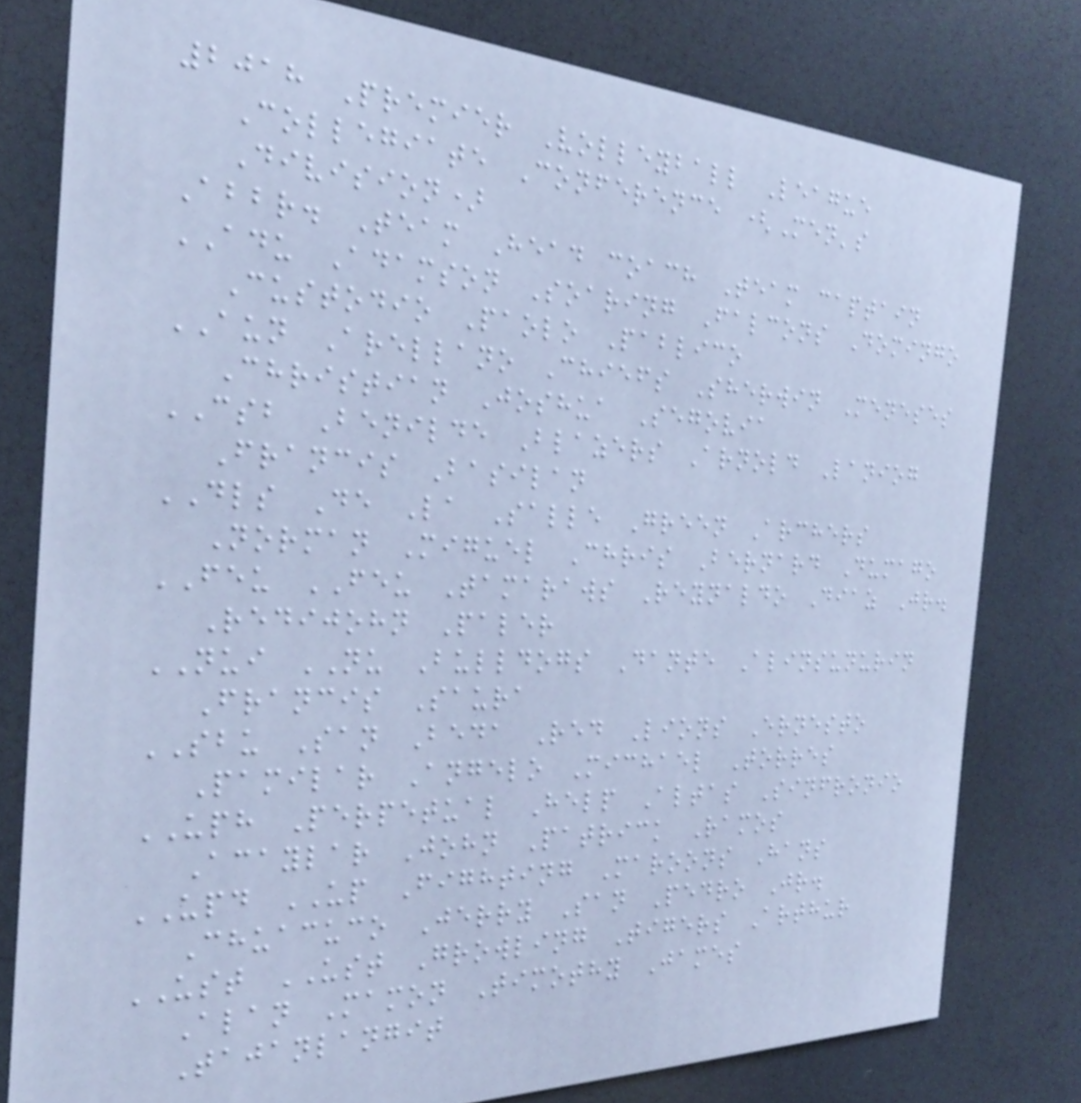2018 Premier Volleyball League
Collegiate Conference (Men's
Division)
Abbr. Team Head coach Team captain
ADU Adamson Soaring Falcons Domingo
Custodio Paolo Pablico
AUN Arellano Chiefs Sherwin Meneses
Christian Joshua Segovia
CSB Benilde Blazers Arnold Laniog
Francis Basilan
DLS De La Salle Green Archers
Norman Miguel Chris Bernard Dumago
FEU FEU Tamaraws Reynaldo Diaz Jr.
Redijohn Paler
NUI NU Bulldogs Dante Alinsunurin
Francis Saura
SBU San Beda Red Lions Ernesto
Pamilar Angelo Michael Torres
UPH Perpetual Help Altas Sinfronio
Acaylar John Patrick Ramos
UPD UP Fighting Maroons Hans
Chuacuco Jerry San Pedro Jr.
UST UST Growling Tigers Arthur
Alan Mamon Timothy James
Tajanlangit
